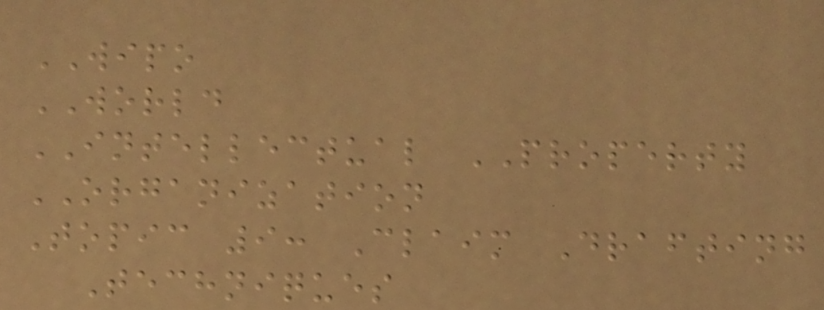WIPO
WORLD
INTELLECTUAL PROPERTY
ORGANIZATION
Topic 9: Claim Drafting
Techniques
